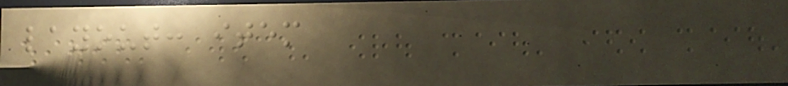layout: item
